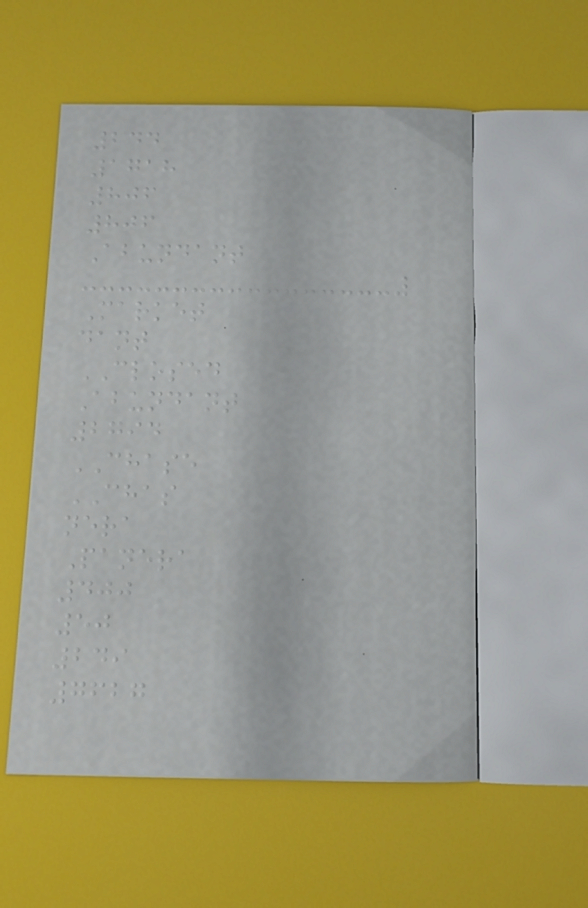244
1718
806
806
Abundant
Market
dant
CLOSED
Abundant
2794
CHASE
CHAS
nera
Panera
400
50
249
7627
